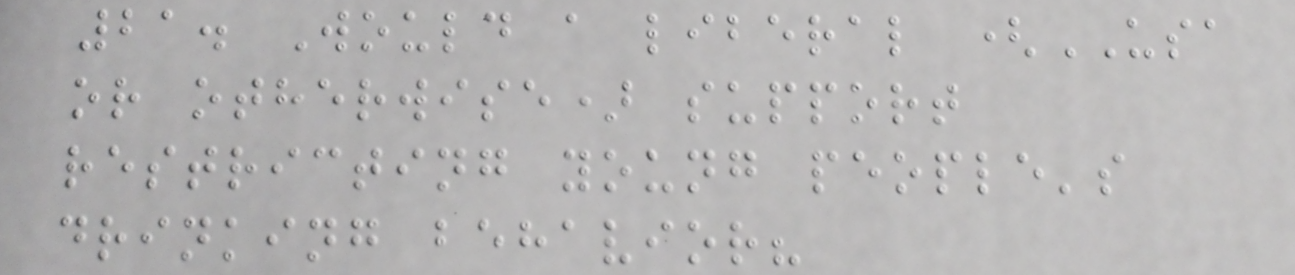21. Would a liberal (USA
or otherwise) support
restricting young people's
drinking behavior?
